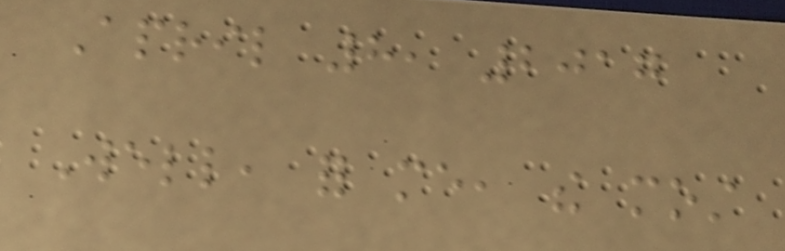April 8, 2017
Well, for me, the most
